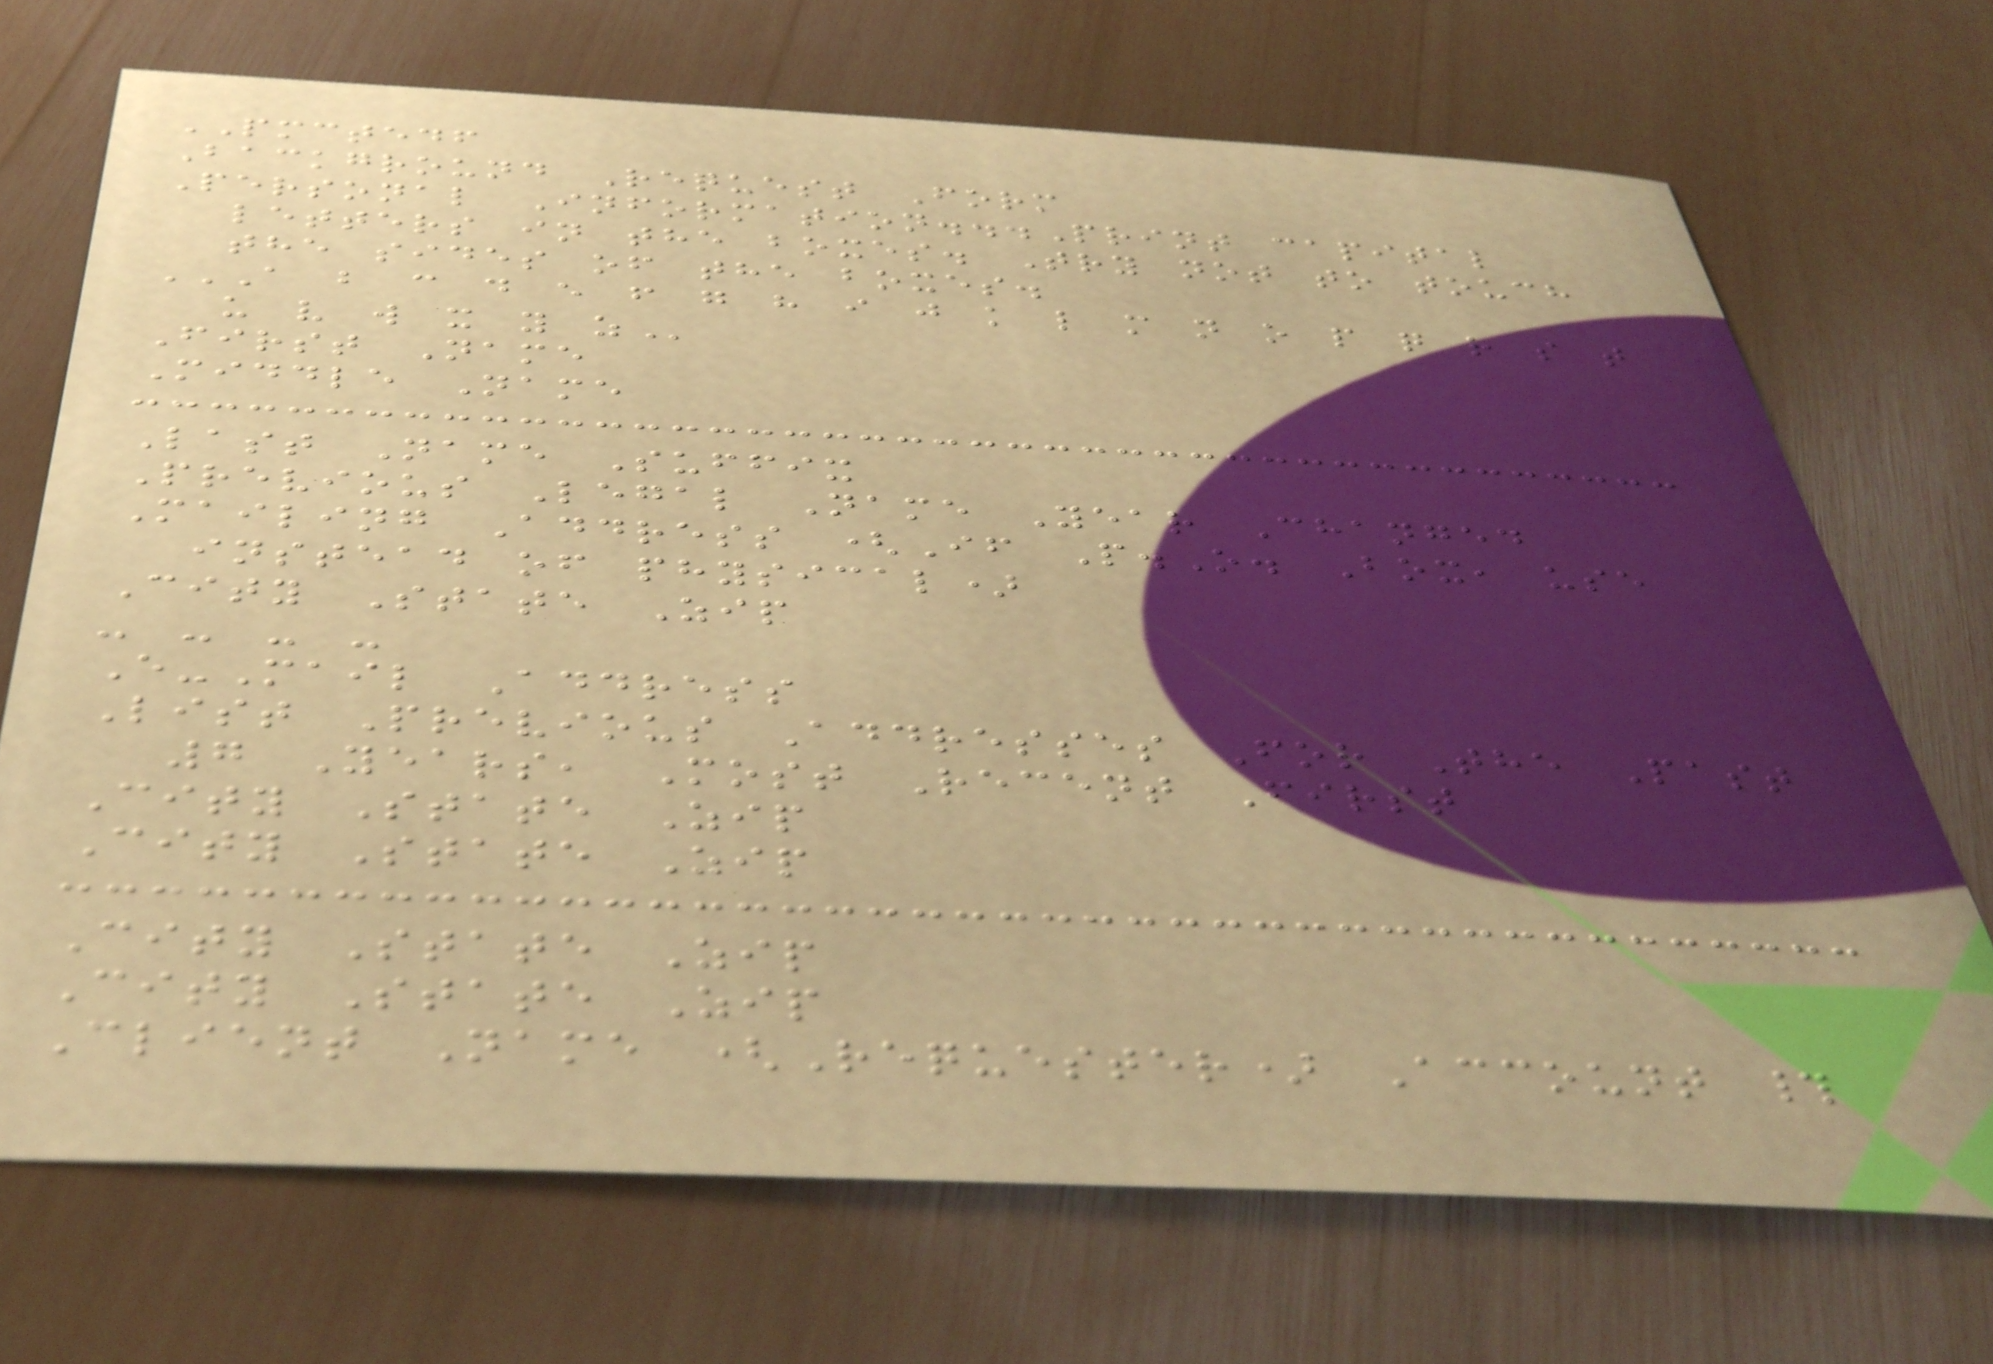PMCTEDF
Background Request Form
Personal Information...Print capital
letters in the boxes. Try not to touch
the sides of the boxes.
A B C D E F G H I J K L M N O P Q R S T
U V W X Y Z
First Name
Middle Name
Last Name Suffix
Previous Legal Name Year Changed
Mailing Address (If P.O. Box, use
instead of physical)
City State Zip
- - - -
E-Mail Address
List Previous Addresses For The Past
7 Years, Most Recent First
City State Zip
City State Zip
City State Zip
City State Zip
Client Name (Requester) Account #
